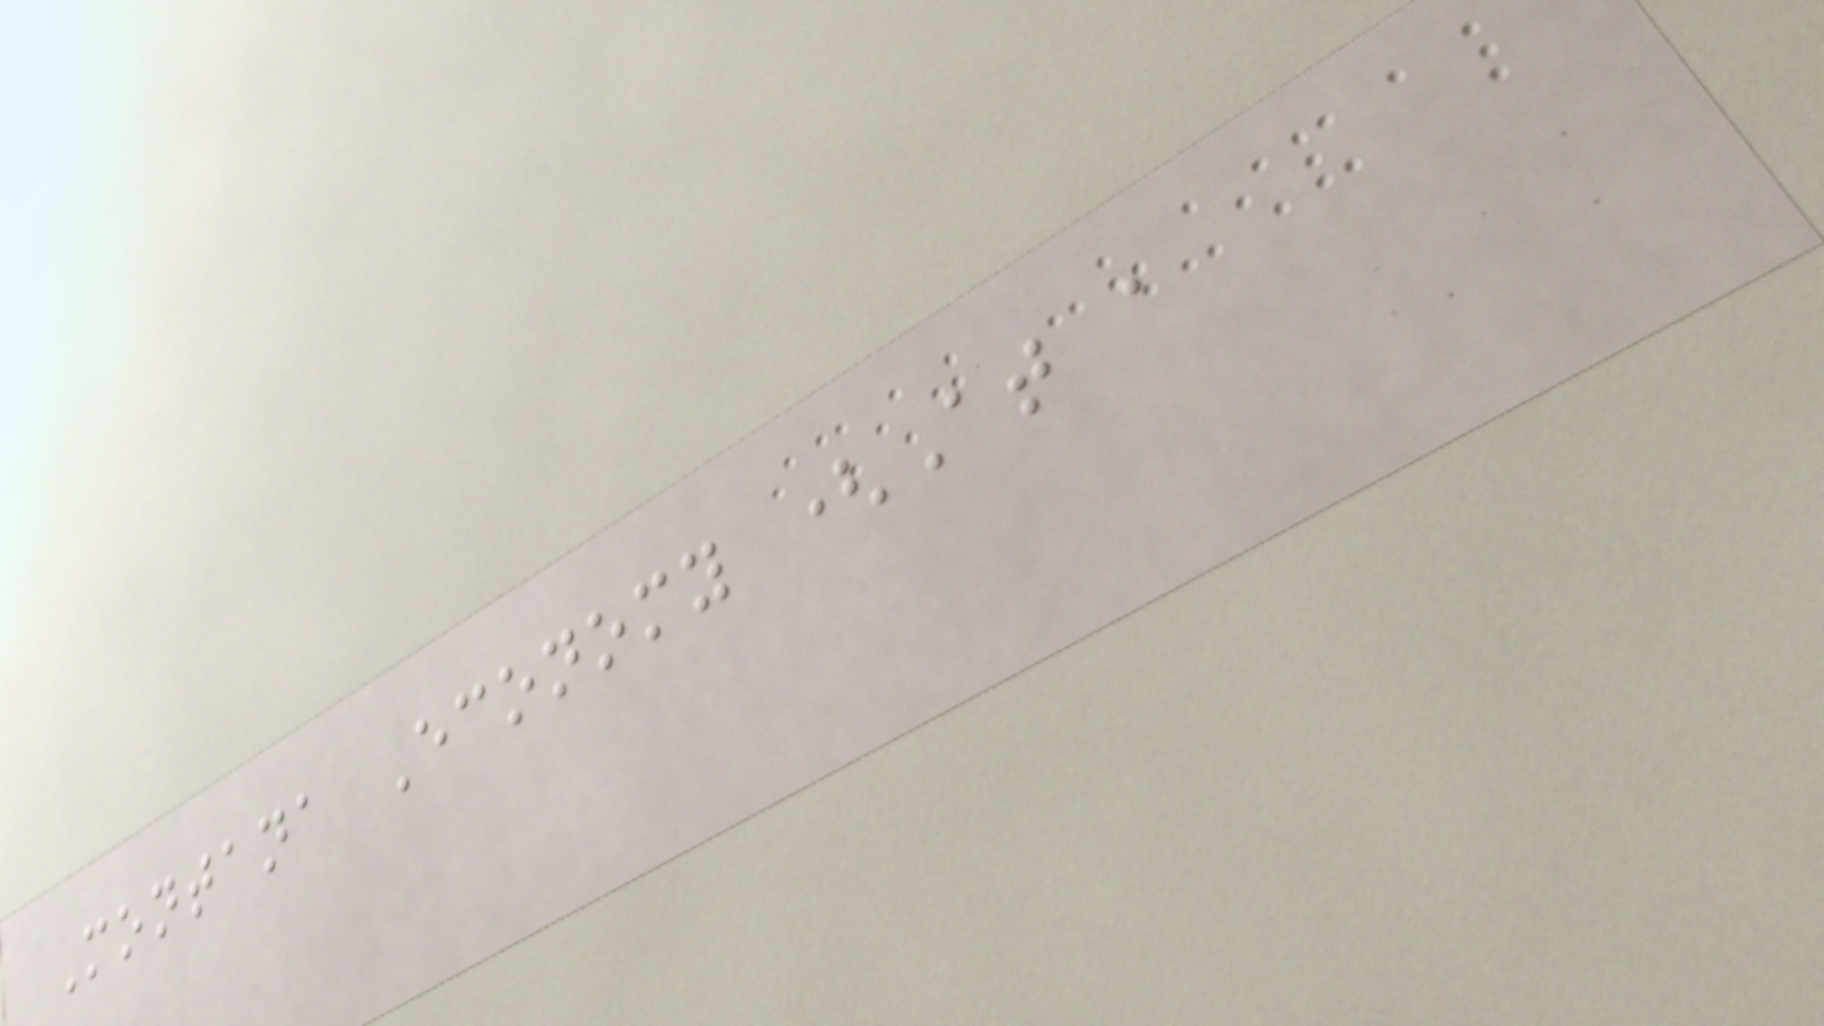Montana Economy (At a
